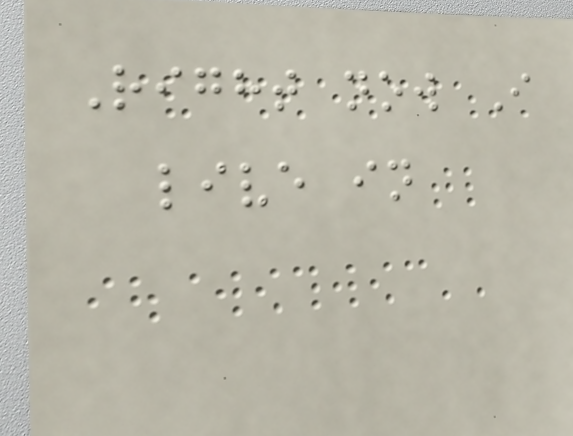Right now I
live in
